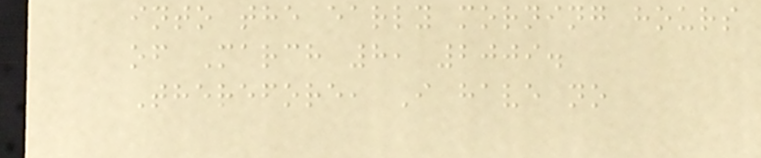into the early morning hours
of March 8, 2009.
Therefore, I have no
